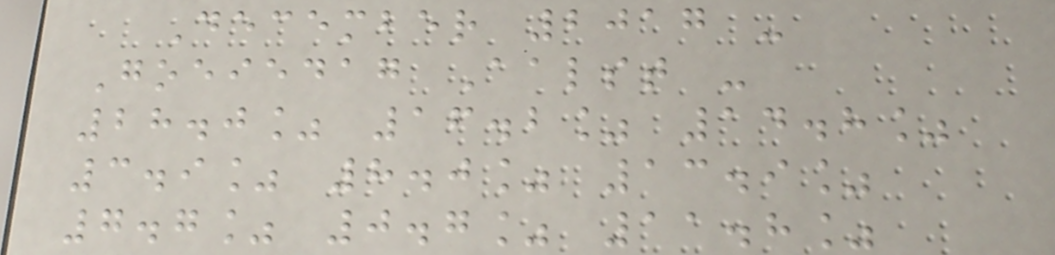December 2017 -
Goeiedag Aalst -
28.0% 16.2% 14.8%
3.9% 8.0% 13.9%
7.7% 0.7% 11.8%
